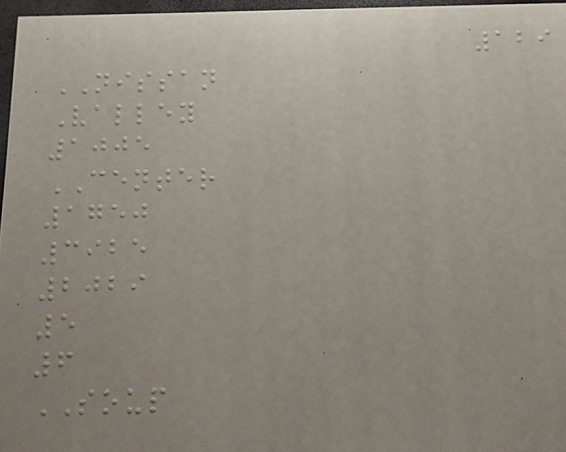129
NISSAN
Valley
1005
CENTER
1750
3925
2029
5
6
SOUP
